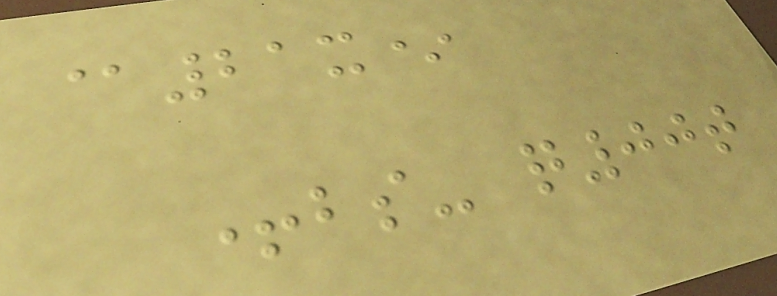@21x*
+bs- q00t
